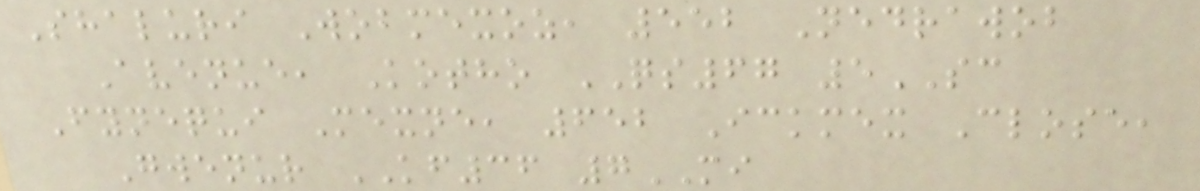Shaluri Wobmexoz, 552 Nedrawob
Avenue, Kotho QS67 5SC
Fynequi Mexne, 652 Ickmex Close,
Gwenur KF36 7MI
